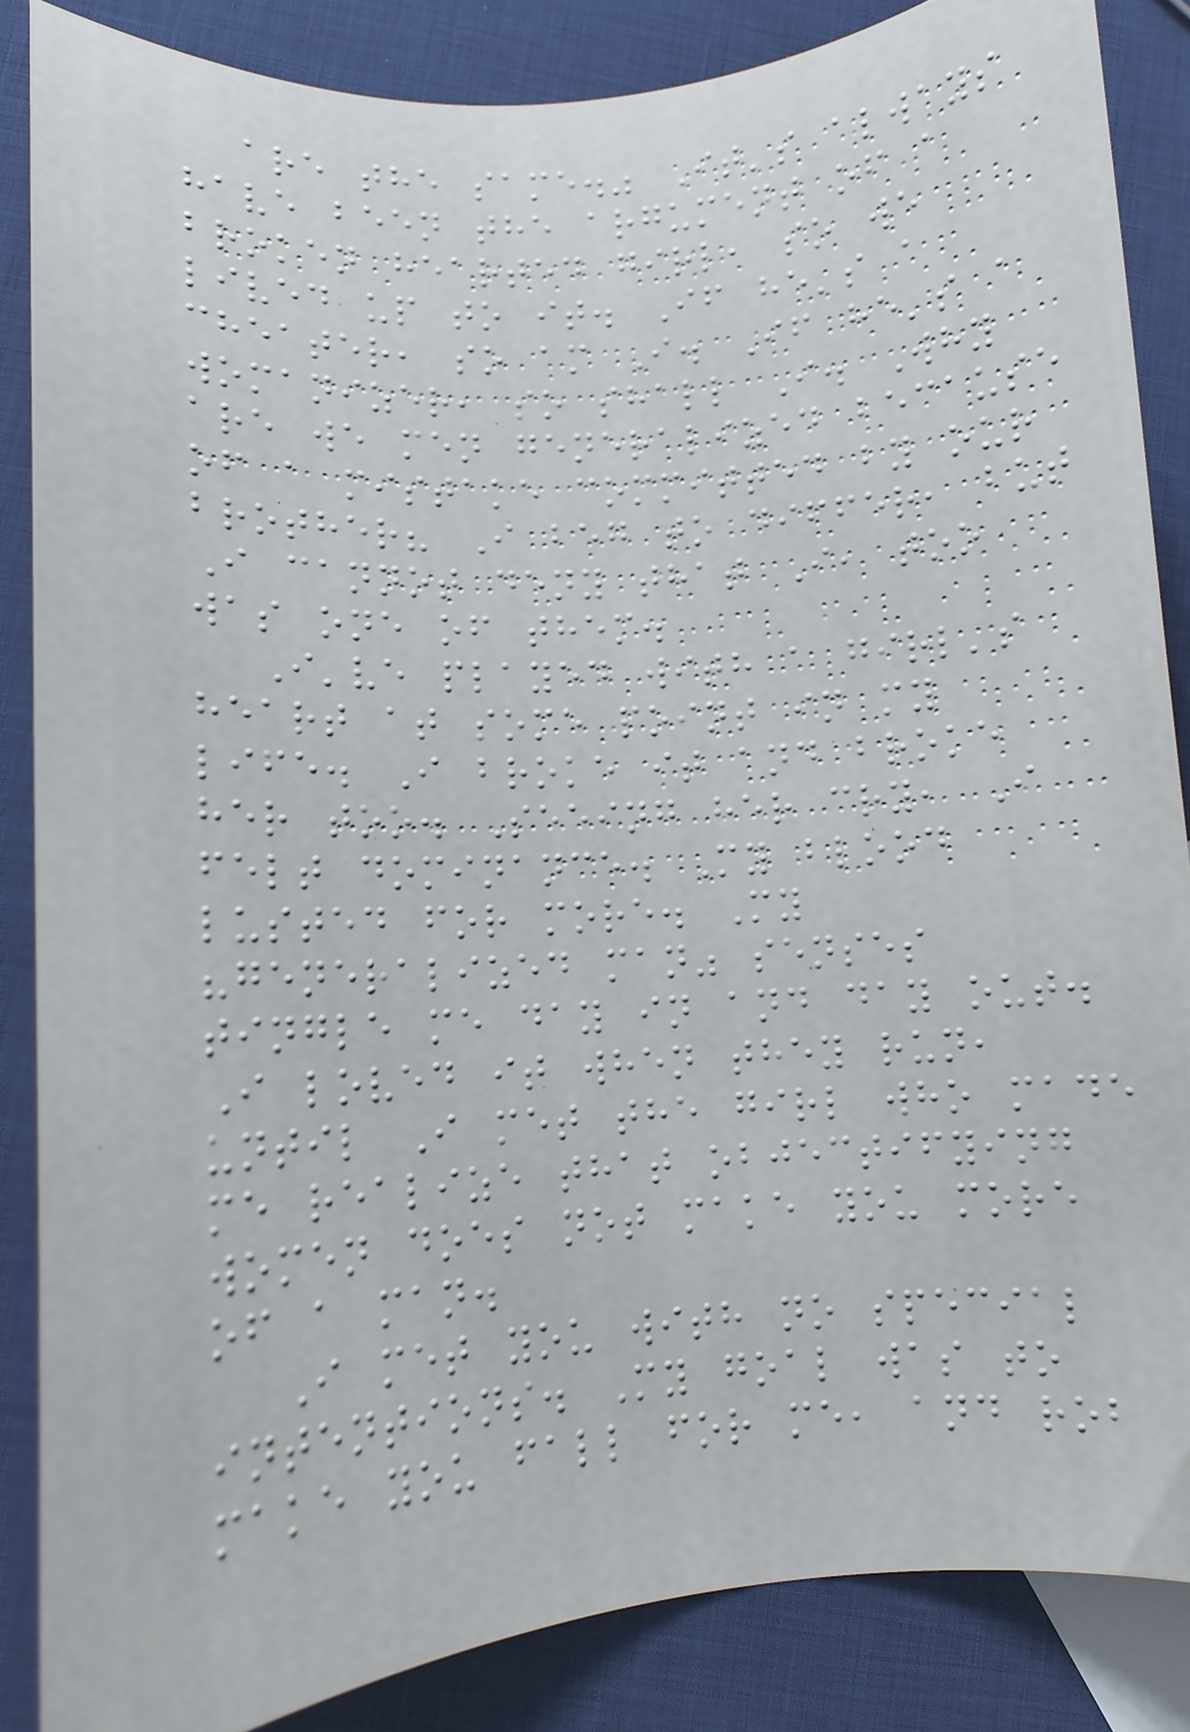are the same." It's always
have been the argument of a
broken hearted girl, so we
lived up to it. If he's a
cheater, so am I. If he's a
womanizer, so shall I. Why
are we men generalized because
of a mistake committed by our
brother? I beg to differ, but
I cannot deny that I, too
was one of them.
I've played with a girl's
heart at some point in my
life. I broke it and broke
her too. Seeing her cry, I
felt dominance. My blood
lusted for more. My
"generalized man" senses
tingle me day in and day out.
I loved it when they run,
until I met the girl who made
me realize that objectifying
women does not make you more
of a man.
I met you with no special
intentions. My goal was to
make you fall for me, and rob
